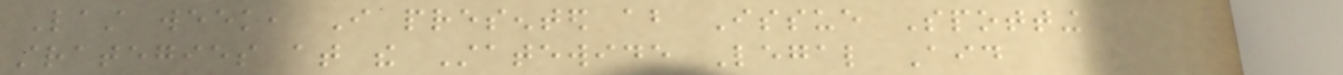Last week, I presented about Issue Spotting
strategies at the Statewide Legal Aid
